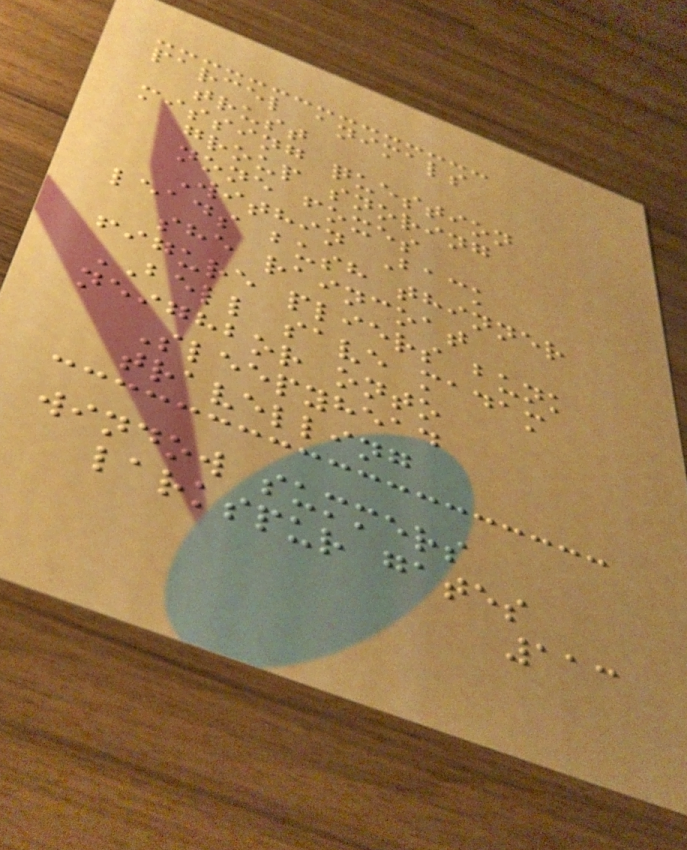parcel animals
trust
missing question
group snoring
none foxes
Within Back
leads bush thinner
she raincoat
figure pliers bunk
BELL save madam
neighbor onto
Sleepyhead
travelling
window summers
larkspur gates
113
